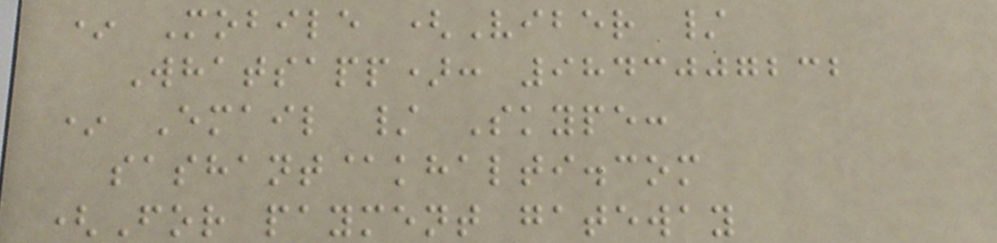* Mobile (Viber /
Whatsapp): 9843007232
* Email / Skype:
sashant@khalti.com
(For payment gateway
